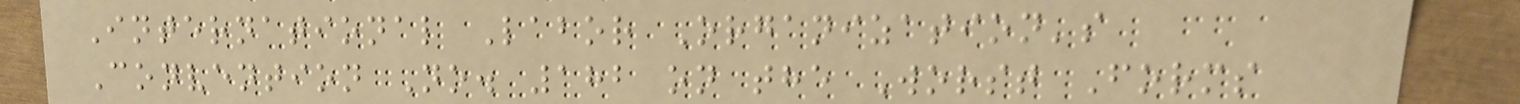International Labor Organization's
Convention No. 182 on the Worst Forms
